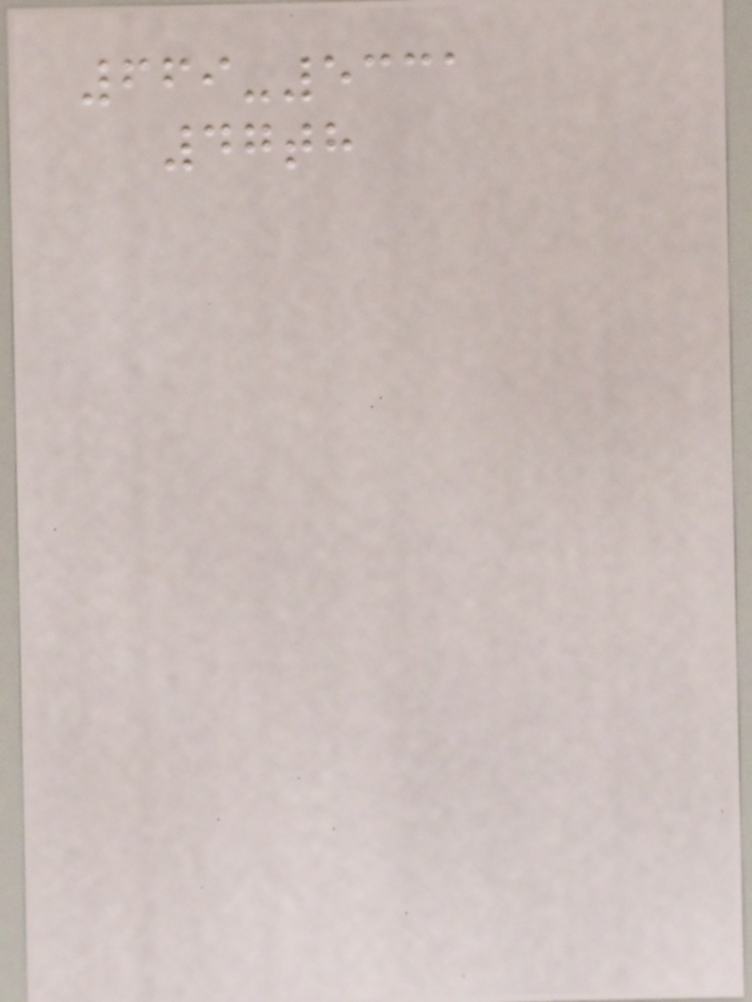669-5331
47th
